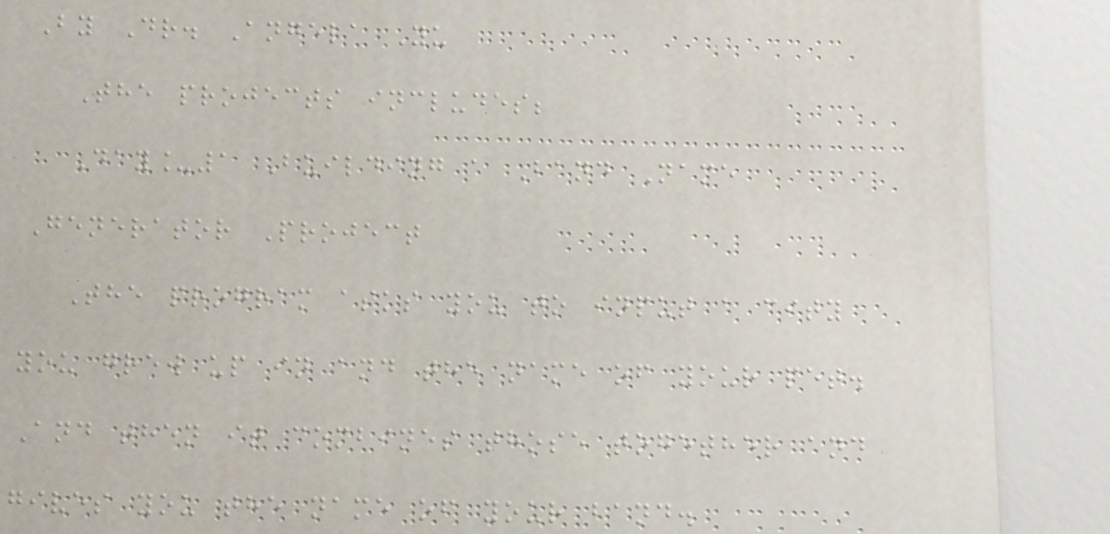By Dr. Angela Yu
The projects includes;
Day_1 Building a Band Name
Generator Project
The program asks you to input a city
you grew up in and the name of your pet.
And then it combines those together and
gives you the name of your band.
